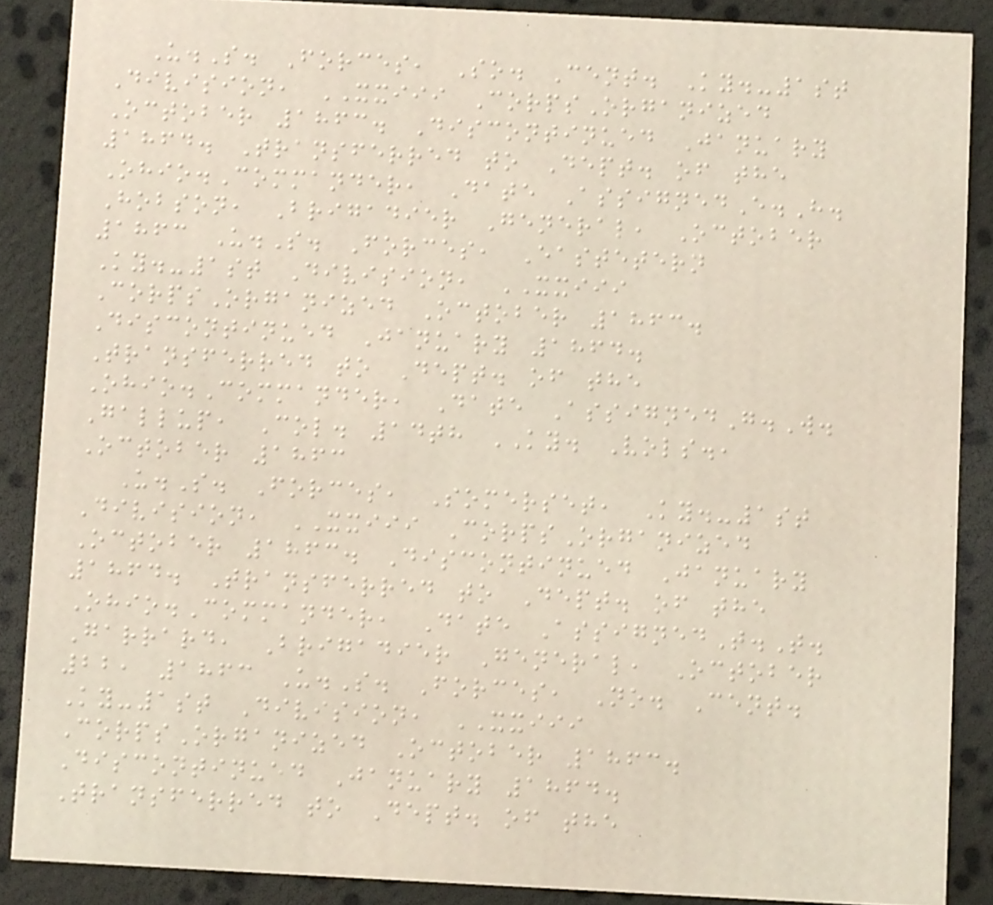U.S. Forces, So. Cent. Ky.-1st
Division, XXIII CorpsOrganized
October 1863. Discontinued January
1864. Transferred to Dept. of the
Ohio.Commander, Date AssignedE.H.
Hobson, Brigadier General, October
1863 U.S. Forces, Eastetern
Ky.-1st Division, XXIII
CorpsOrganized October 1863.
Discontinued January 1864.
Transferred to Dept. of the
Ohio.Commander, Date AssignedG.W.
Gallup, Col. 14th KY. Vols.,
October 1863
U.S. Forces, Somerset, Ky.-1st
Division, XXIII CorpsOrganized
October 1863. Discontinued January
1864. Transferred to Dept. of the
Ohio.Commander, Date AssignedT.T.
Garrard, Brigadier General, October
22, 1863 U.S. Forces, No. Cent.
Ky-1st Division, XXIII
CorpsOrganized October 1863.
Discontinued January 1864.
Transferred to Dept. of the
